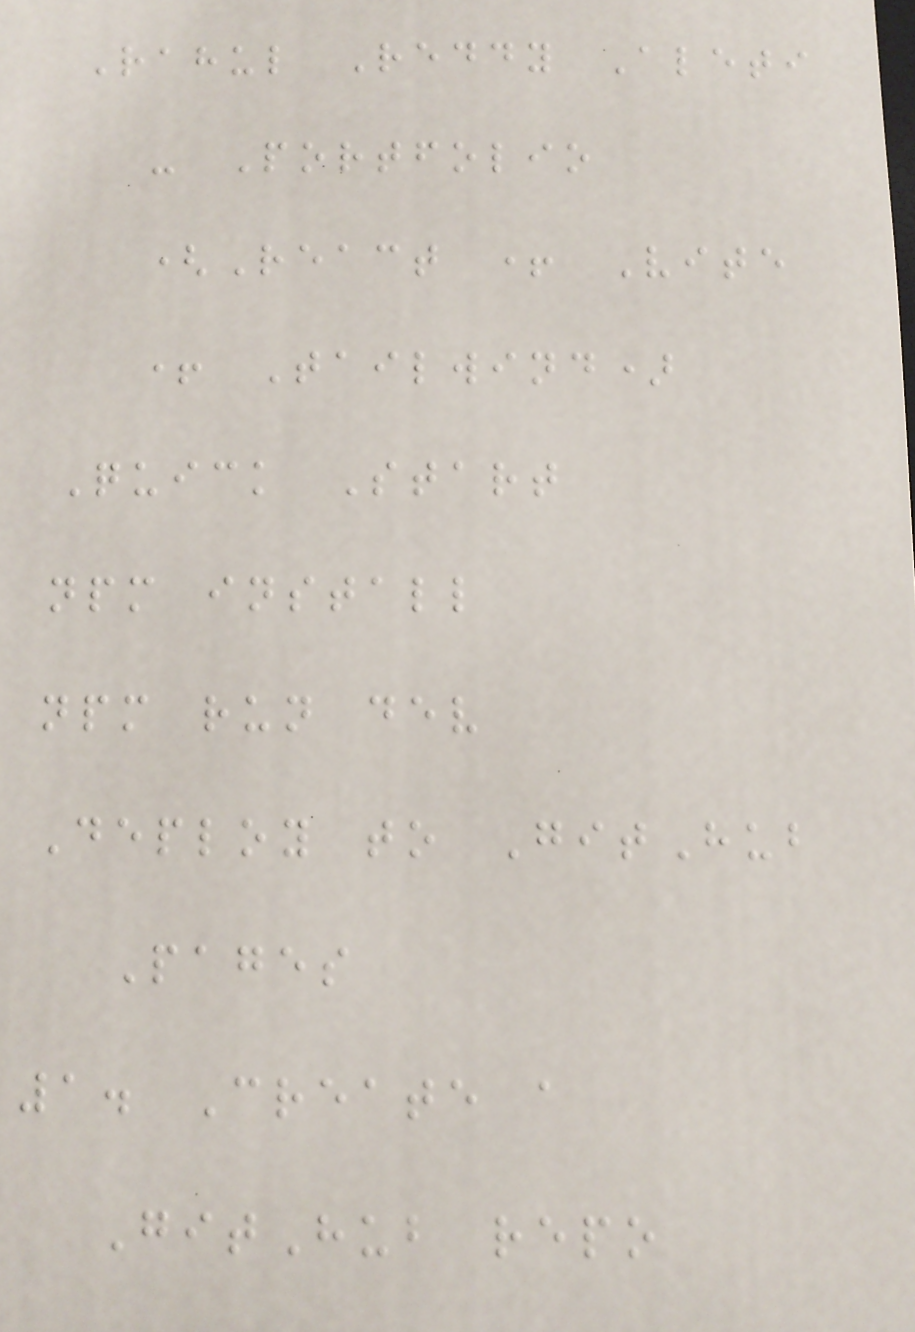Rahul Reddy Aleti
- Portfolio
(React + Vite
+ Tailwind)
Quick Start
npm install
npm run dev
Deploy to GitHub
Pages
1. Create a
GitHub repo
